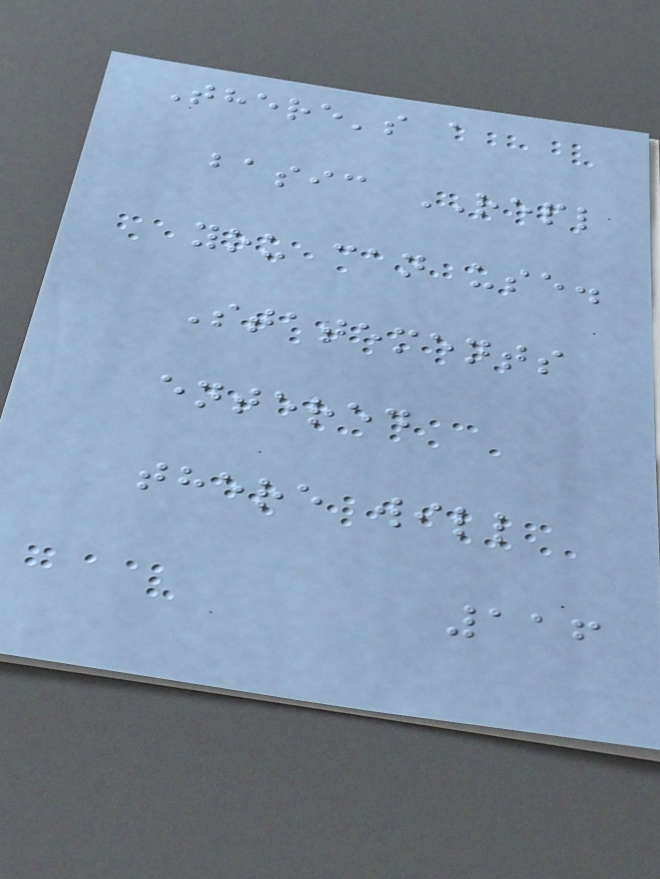There's a
basic REPL
you can use.
Statements
entered
there will
116
